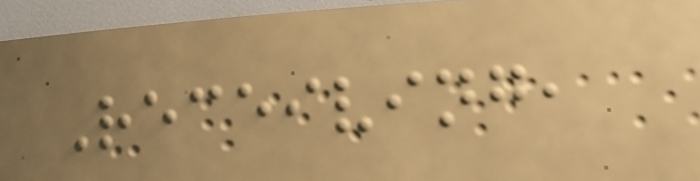Receiving,
